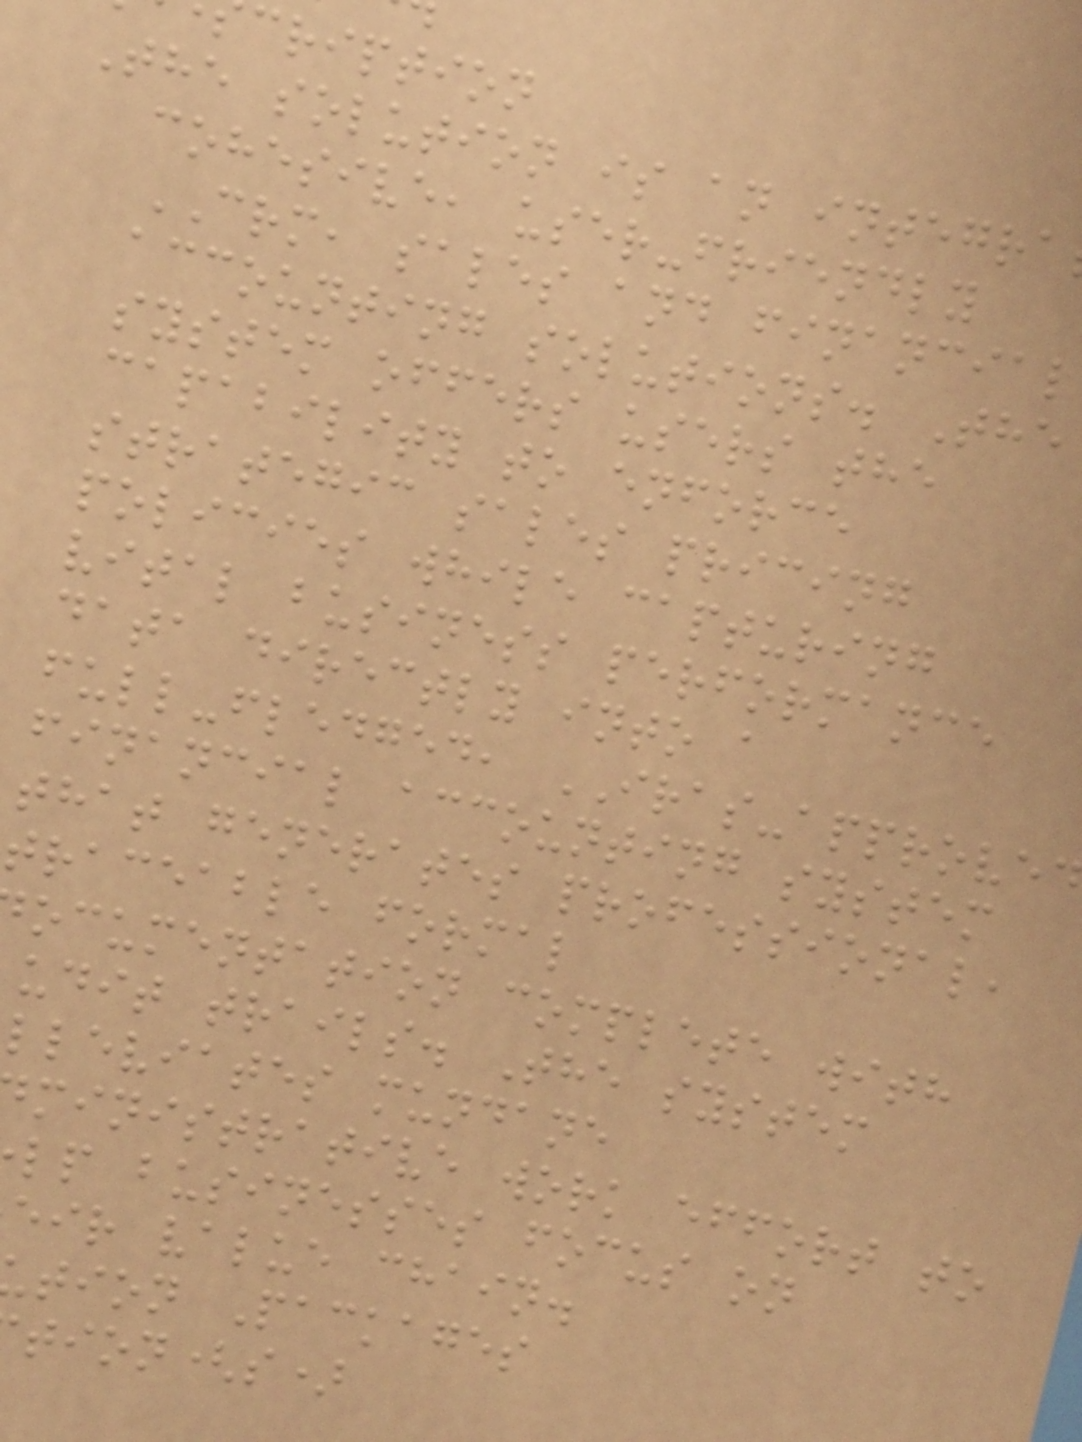cription
The solution is an integra
cohesive, user-friendly
CRM, sales and financial
accounting solutions. The
system offers users the
capability to enforce
strategic sales pricing
policies while capturing
vital business performance
data directly into a
full-fledged, IRAS-approve
financial accounting system
that generates professional,
traceable formal
ocumentation complete with
udit trails. The system
lleviates mundane
ministrative work effort to
lp businesses focus on
eir value chain.
tion Packages
tion(s)
